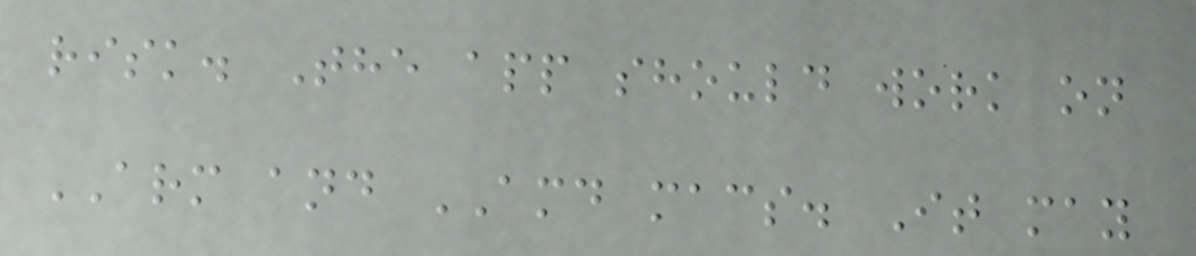risk. The app should work on
ARM and AMD macs. It may
